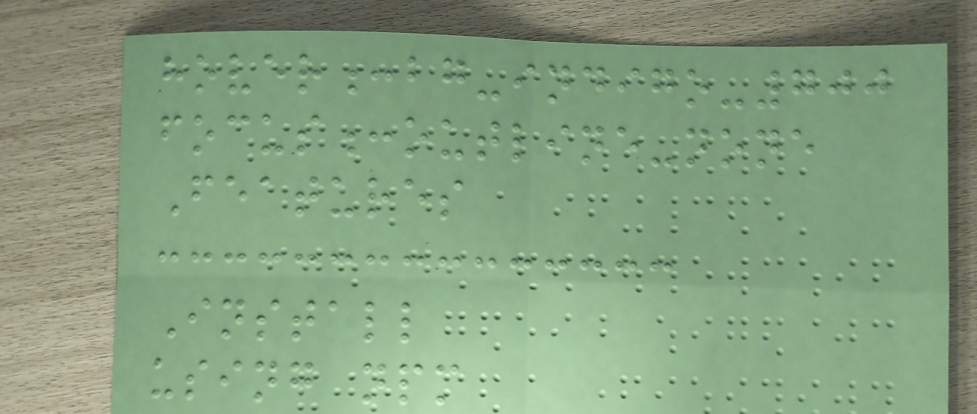hover:bg-indigo-700
focus:outline-none
Features
Install
using npm
